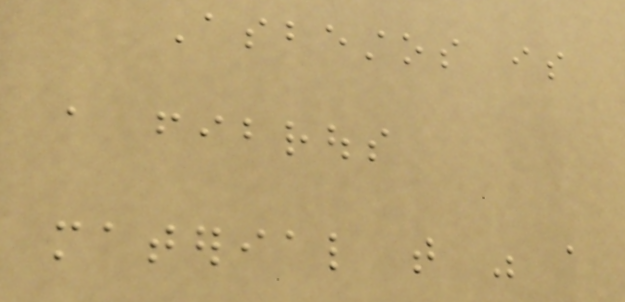Asbestos is
a fibrous
material that was a
